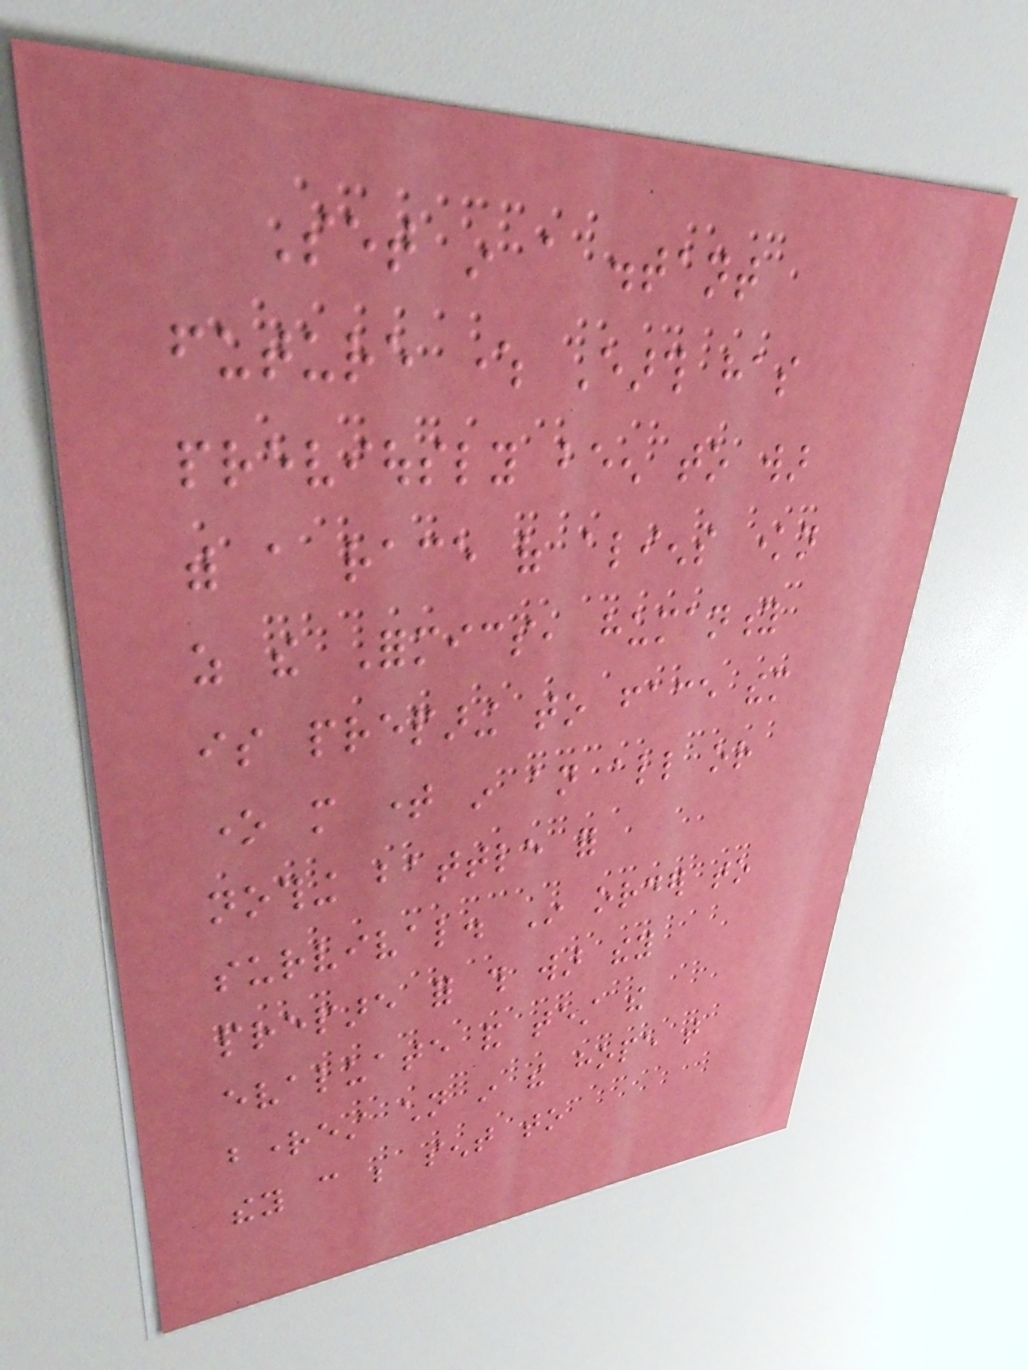Set in a distant
future where Earth has
previously been to war
with a race of aliens known
as the Formics, humanity
is preparing to face them
one more time in an all or
nothing battle for
survival. In order to
prepare for this war they
evaluate and test the
brightest children in the hope that
they can be sent to
